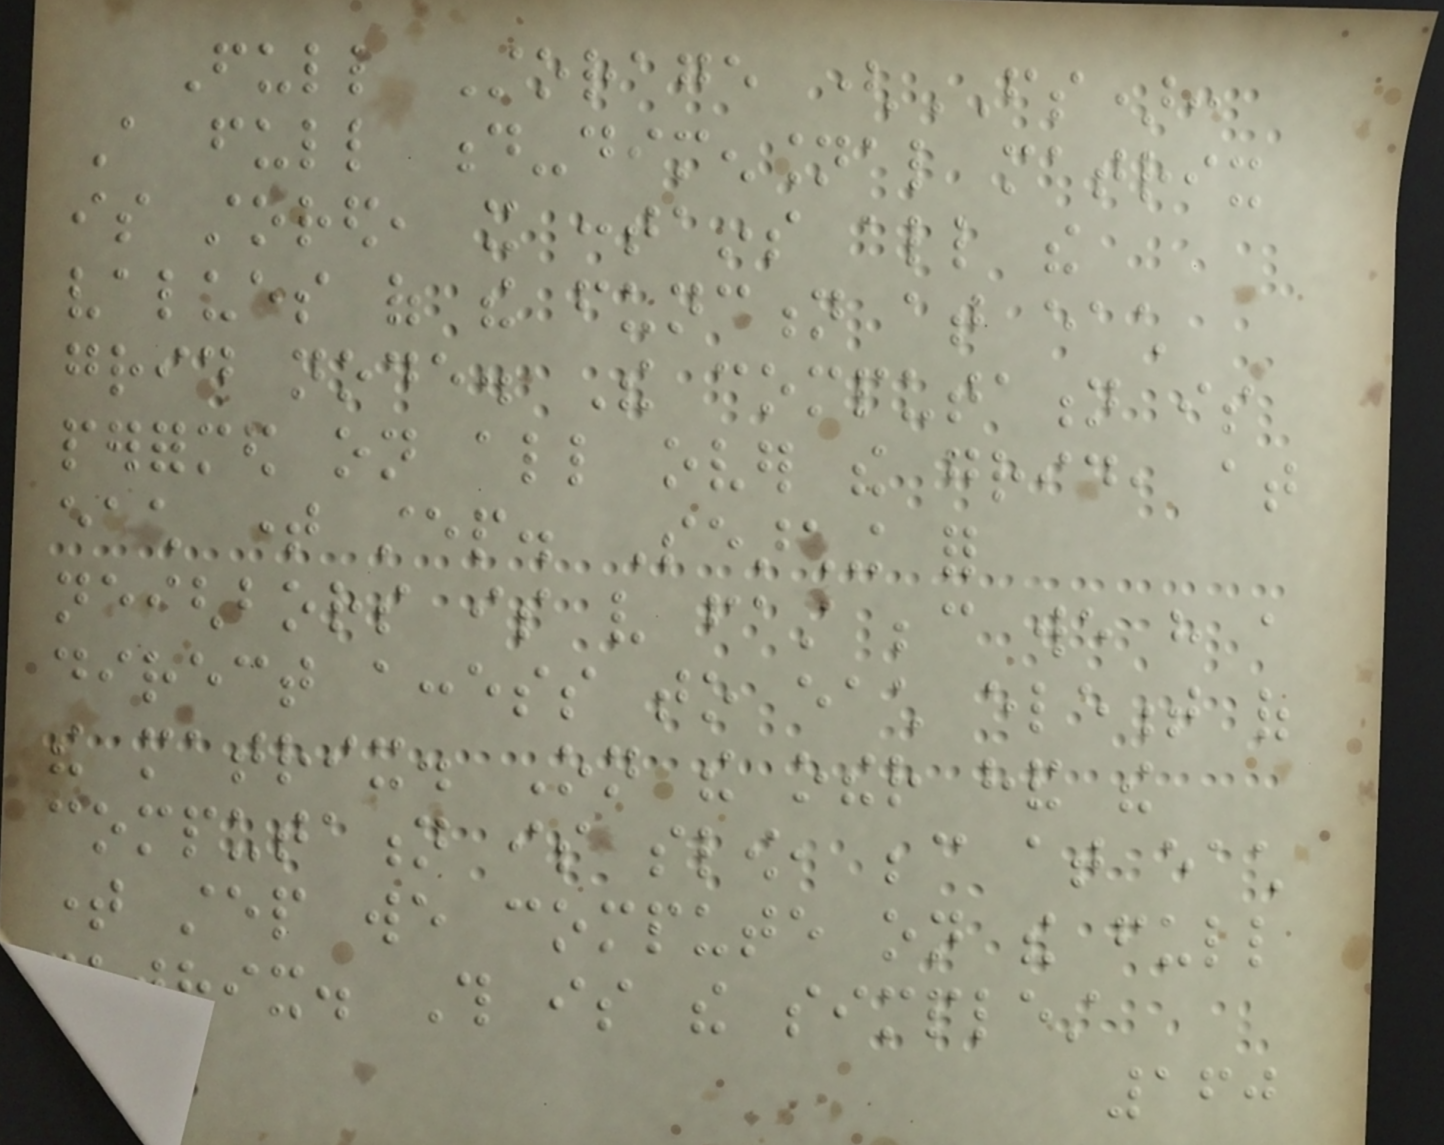Full Storage (FS):
A full d-dimensional matrix
is stored, it contains all the
values of the function at each
grid node. The computation is
performed on all over the grid, at
each time step. Searching for
neighbors is very fast because we have a
direct access to each element of
the matrix. On the other hand the
computation is slow, because at each
time step we compute on the full
matrix. This is the simplest
160
